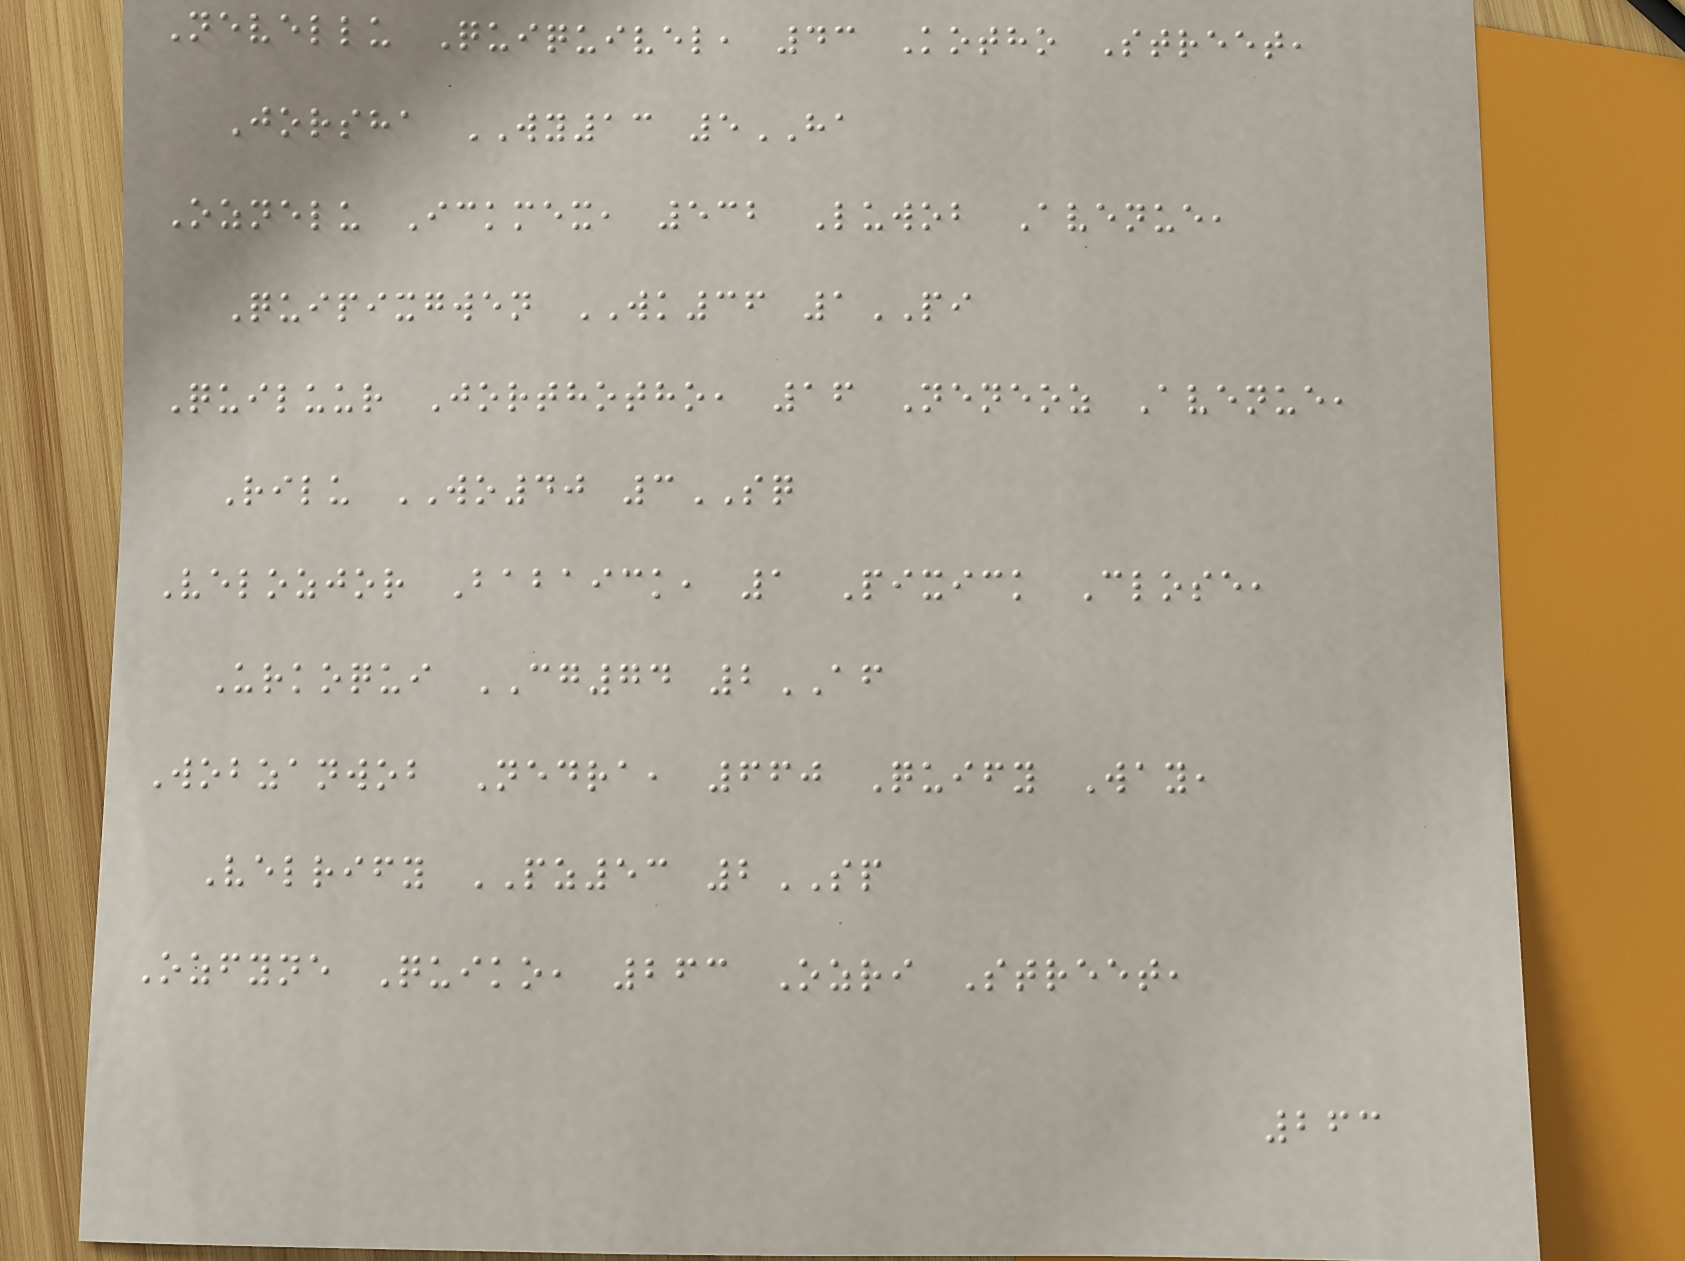Nevellu Quiquivel, 43 Kotho Street,
Jorsha WY13 5HA
Oznelu Ickmex, 532 Luwob Avenue,
Quipixgwen WK36 1PI
Quiluur Jorthotho, 16 Neneoz Avenue,
Rilu WO40 3SQ
Velozjor Babaick, 1 Pixick Close,
Urkoqui CG74 2AF
Wobzanwob Nedra, 660 Quify Way,
Velrify PZ53 2SP
Ozfyne Quiko, 263 Ozri Street,
263
